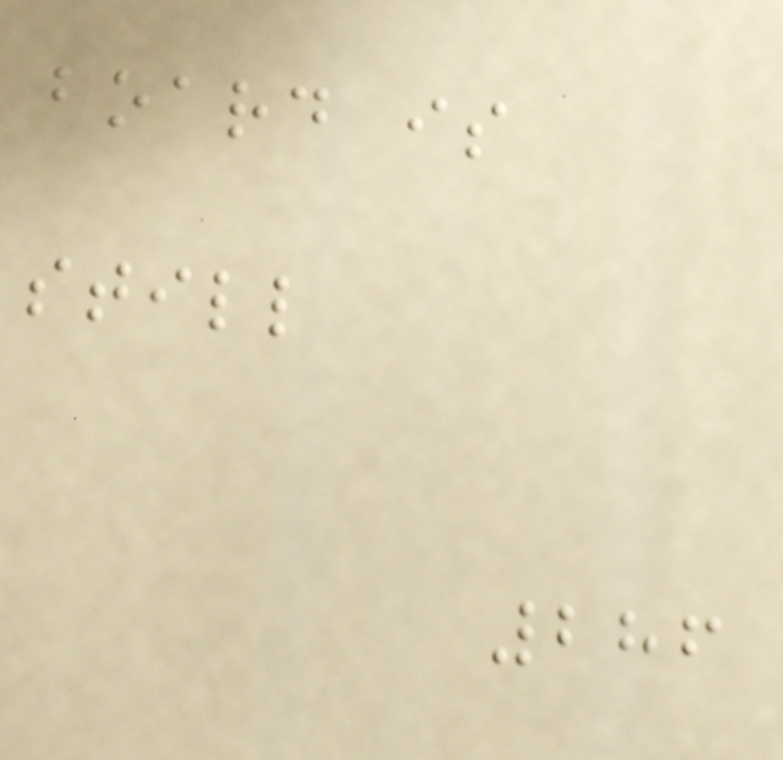board is
still
286
